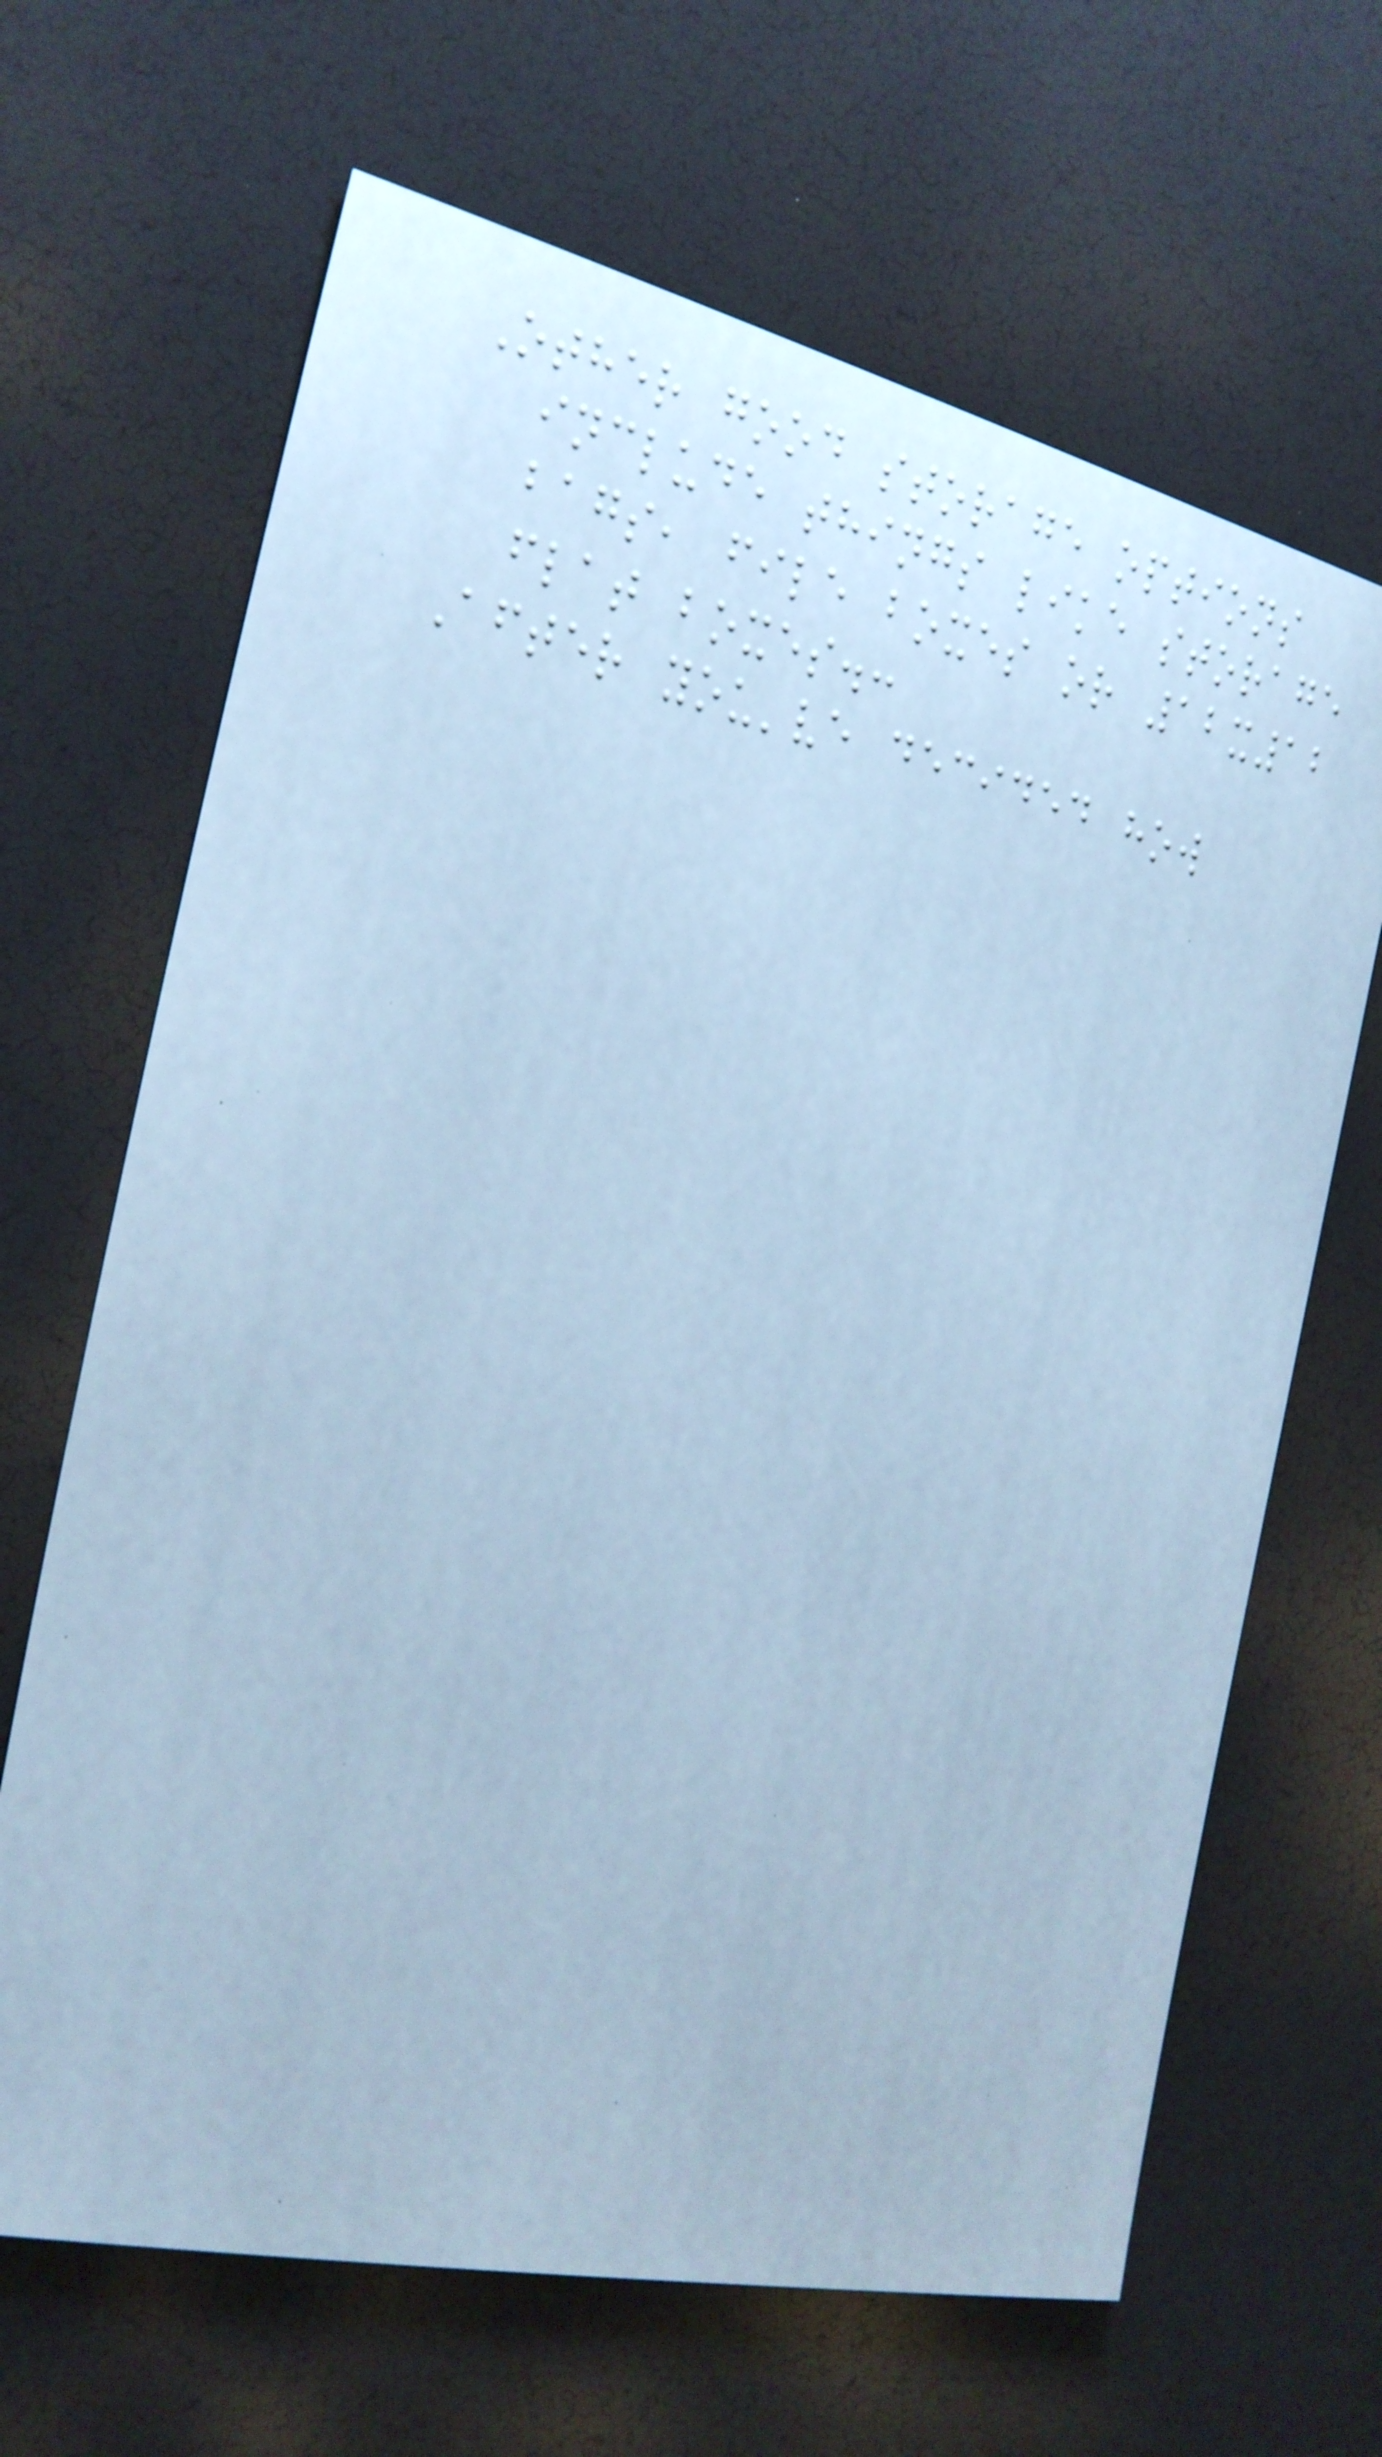Other good storage options
include things like storage
bags, file boxes or 12x12
flat boxes.:
After you've decided how
